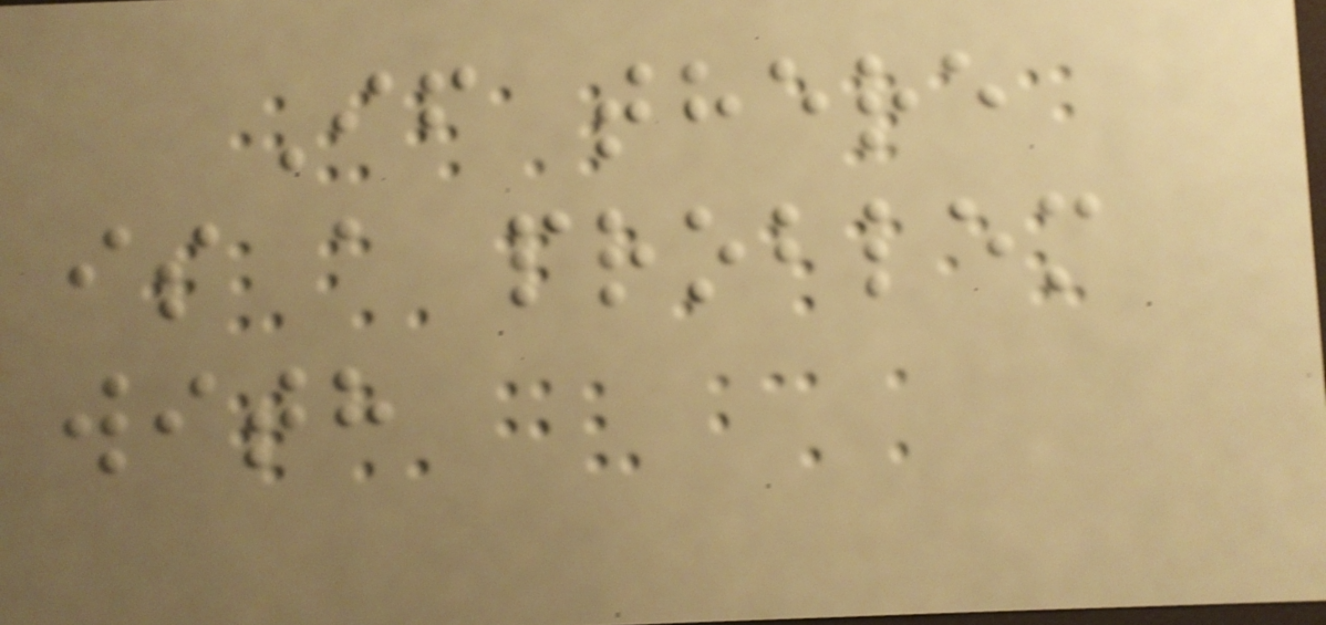If there
is a problem
with
